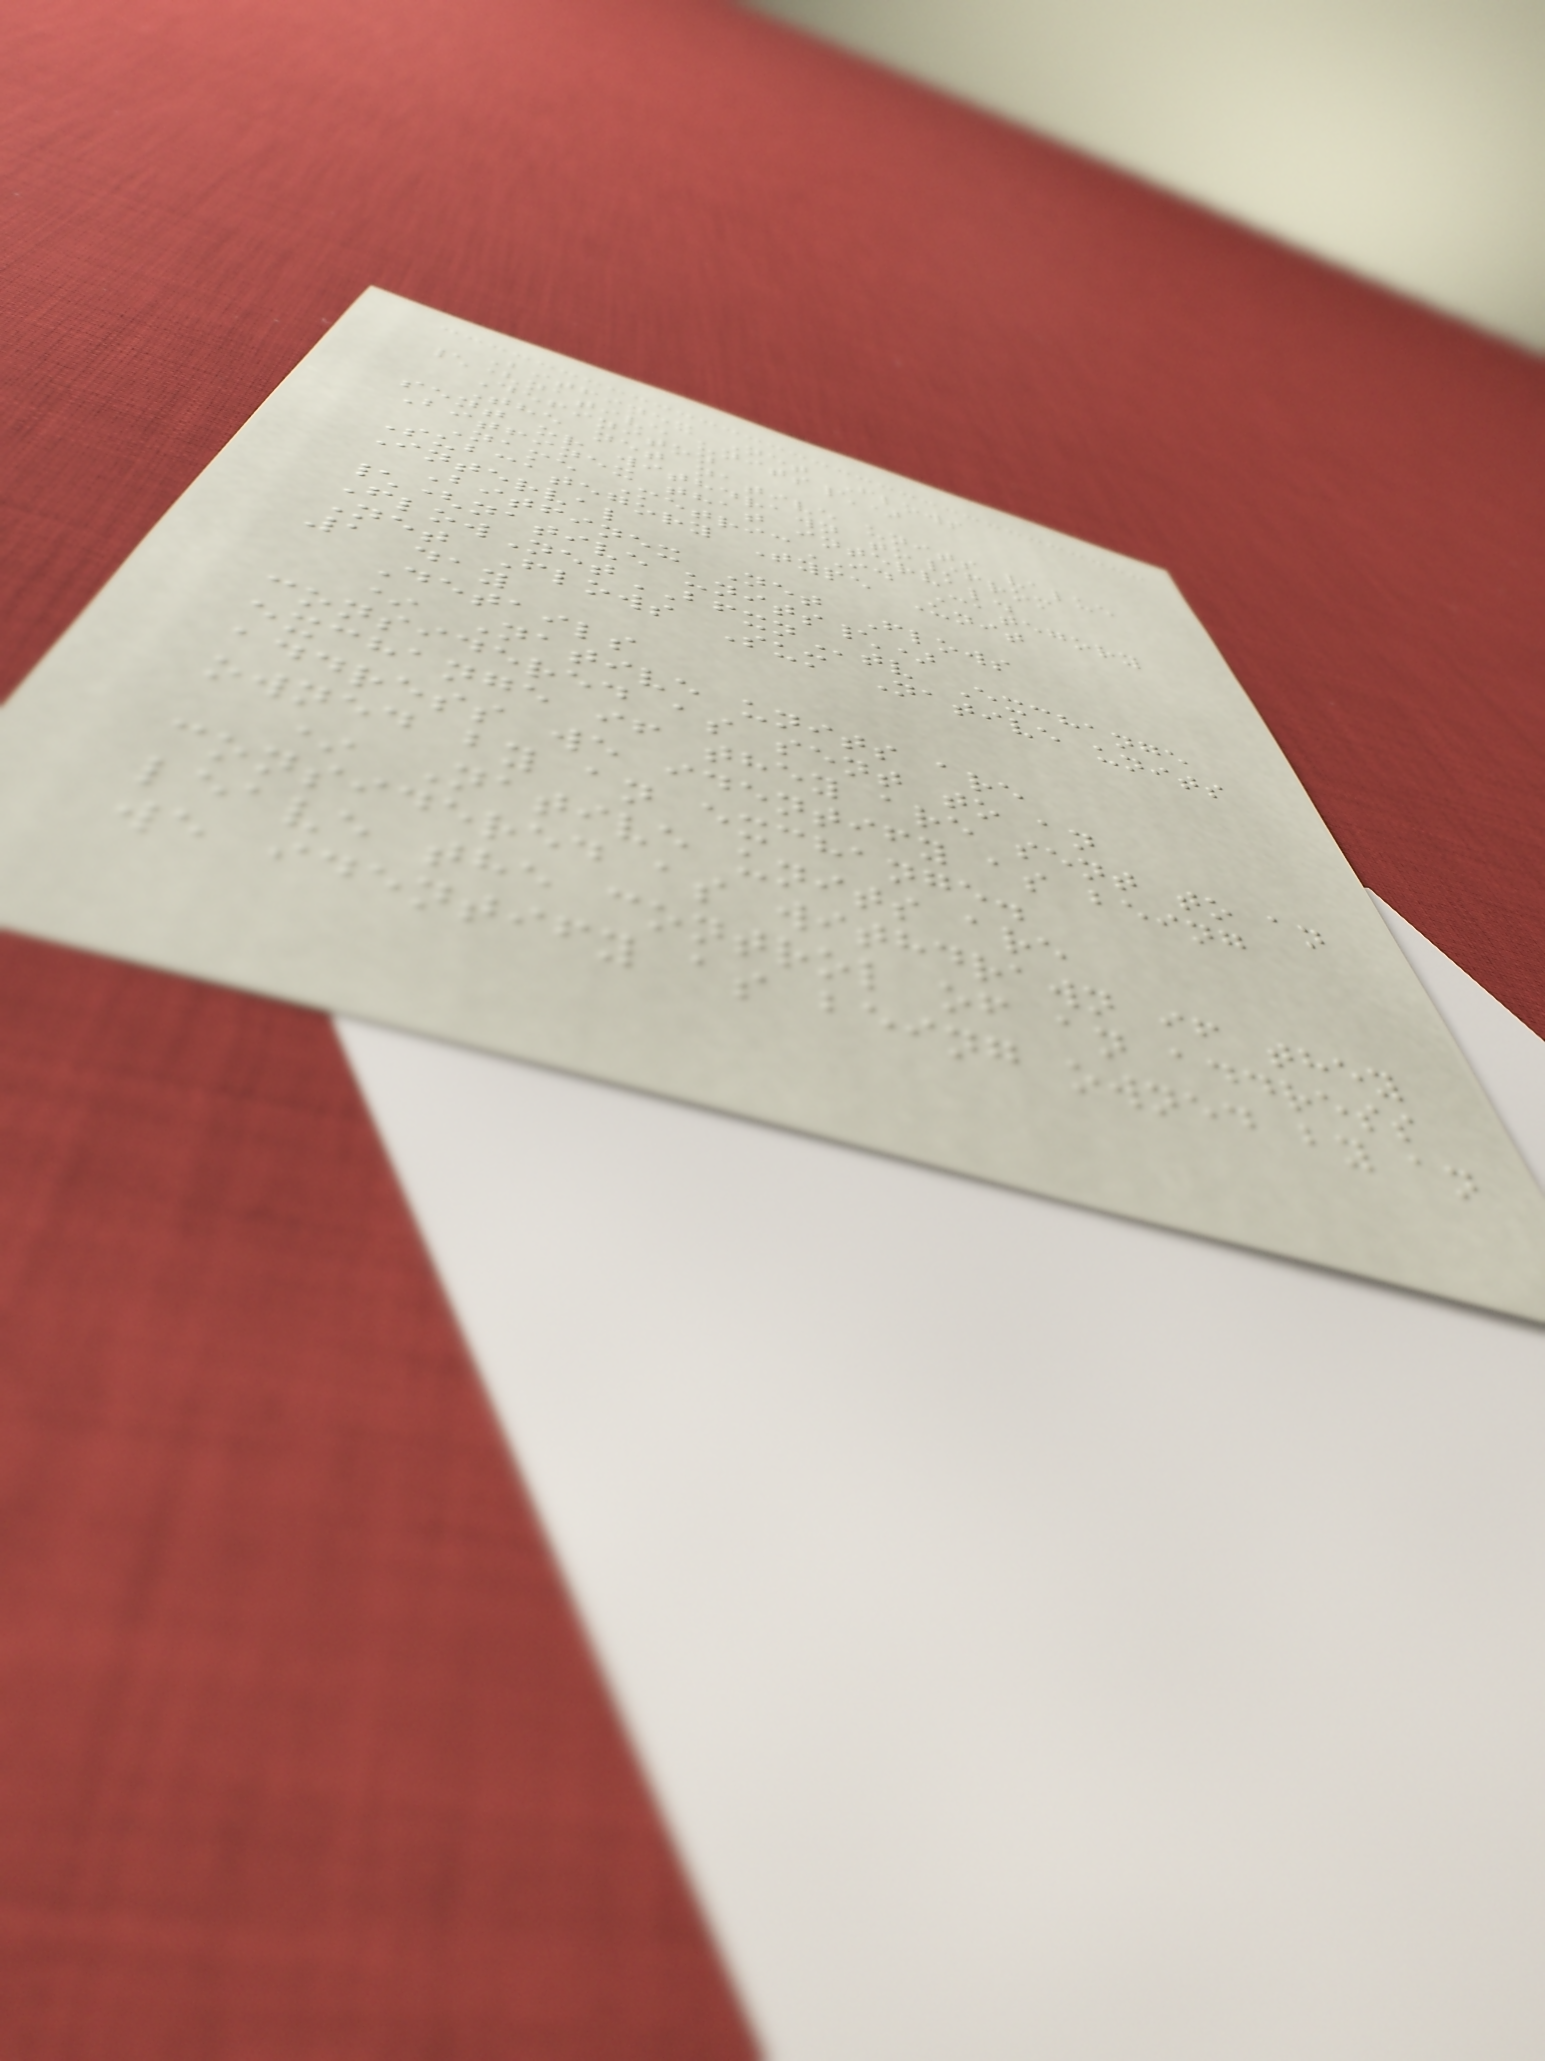Bitfinex Net Flows
\(native units\)
Definiton
The net native units value
sent or withdrawn to/from
Bitfinex that interval.
Name MetricID Category
Subcategory Type Unit
Interval
Bitfinex Net Flows
\(native units\)
FlowNetBFXNtv Exchange
Net Flows Sum Native units
1 day
Details
* Native units are
considered as sent to an
exchange if they are sent to an
address we identify as being
owned by an exchange.
* Native units are
considered as withdrawn if they
leave the control of an address
we identify as being owned by an
